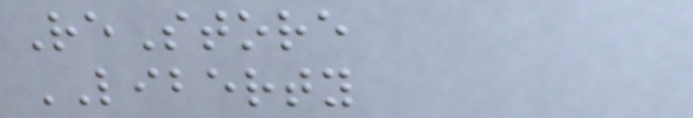ReStore
LIBERTY
